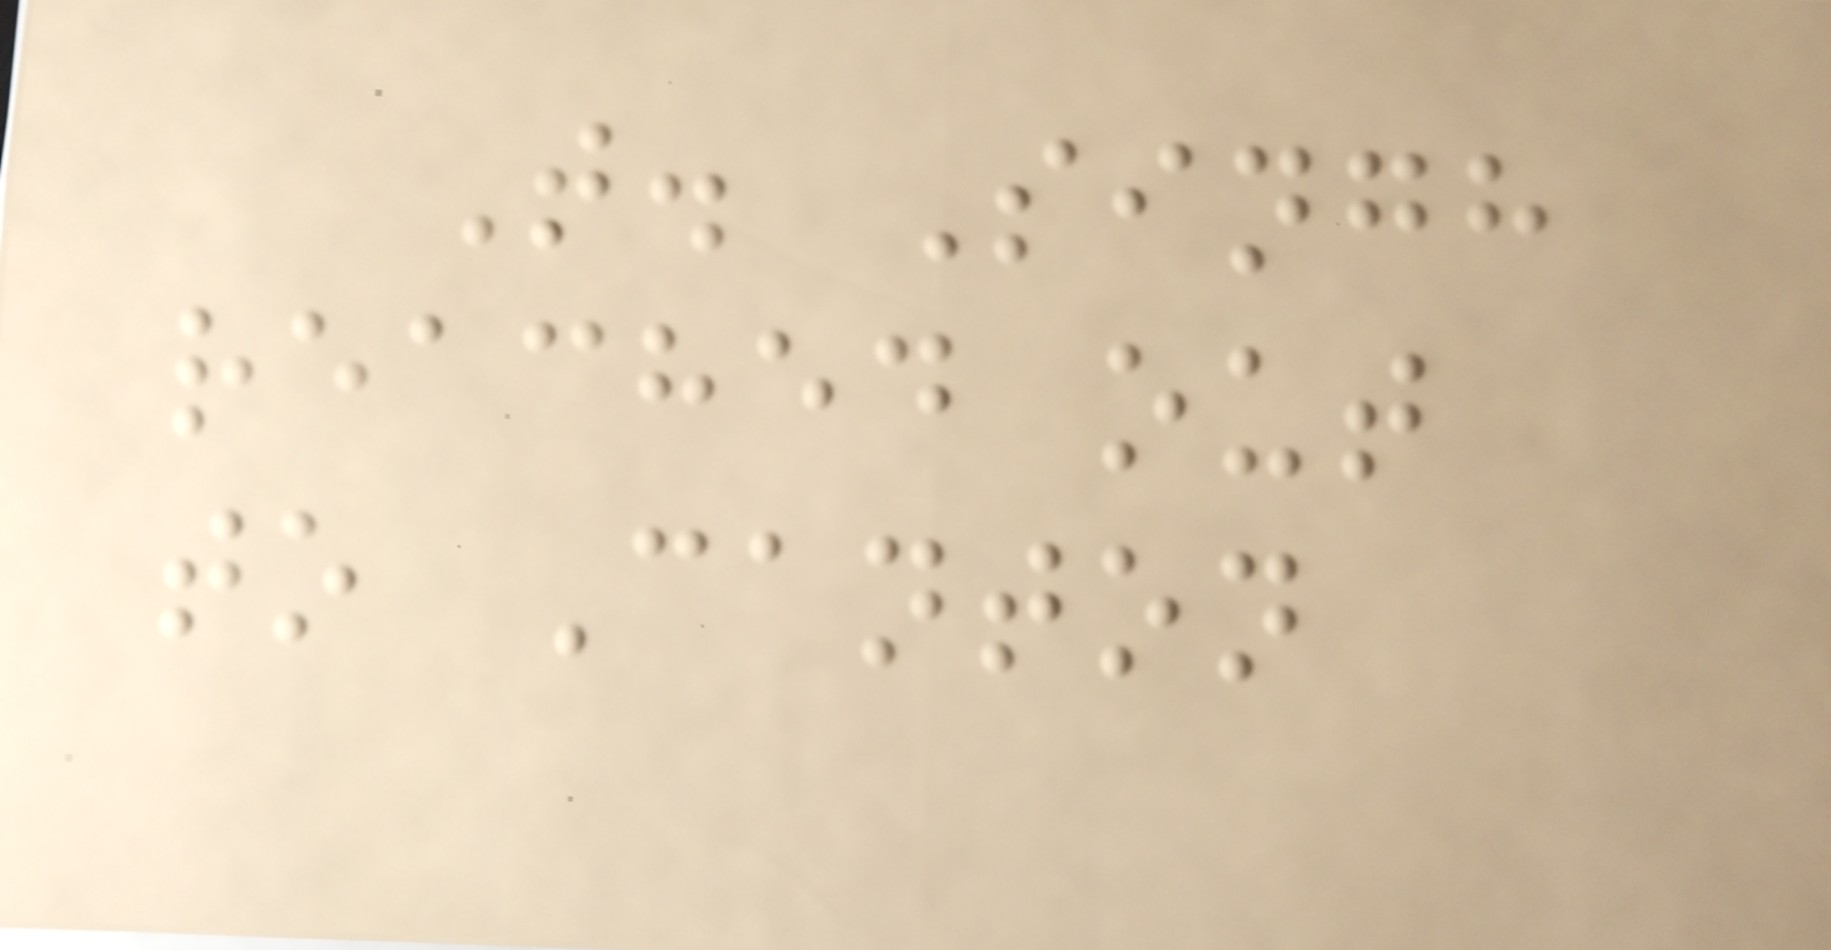T. Singh
reached out
to Canton
